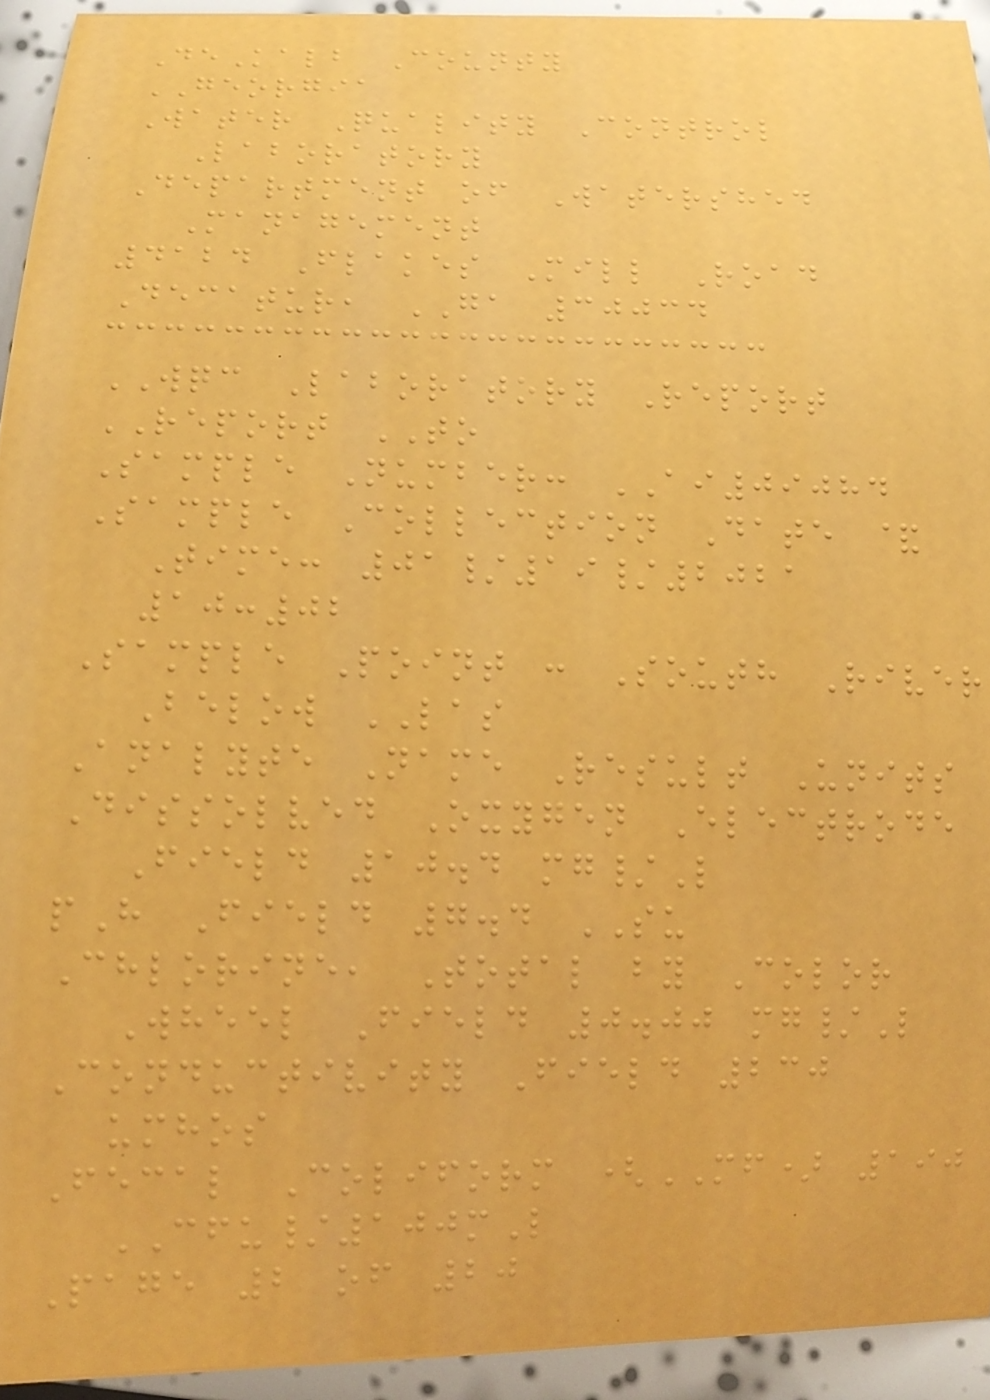DeKalb County
GEORGIA
Water Quality Control
Laboratory
Department of Watershed
Management
4124 Flakes Mill Road
Decatur, GA 30034
WQC Laboratory Report
REPORT TO
Sample Number: AI09084
Sample Collection Date &
Time: 01/19/2021
10:02
Sample Point : South River
Below LAS
Analyte Name Result Units
Dissolved Oxygen Electrode
Field 10.4 mg/L
pH Field 7.4 SU
Chlorine, Total by Color
Wheel Field 0.00 mg/L
Conductivity Field 230
umhos
Fecal Coliform (MF) 190
CFU/100mL
Page 2 of 20
